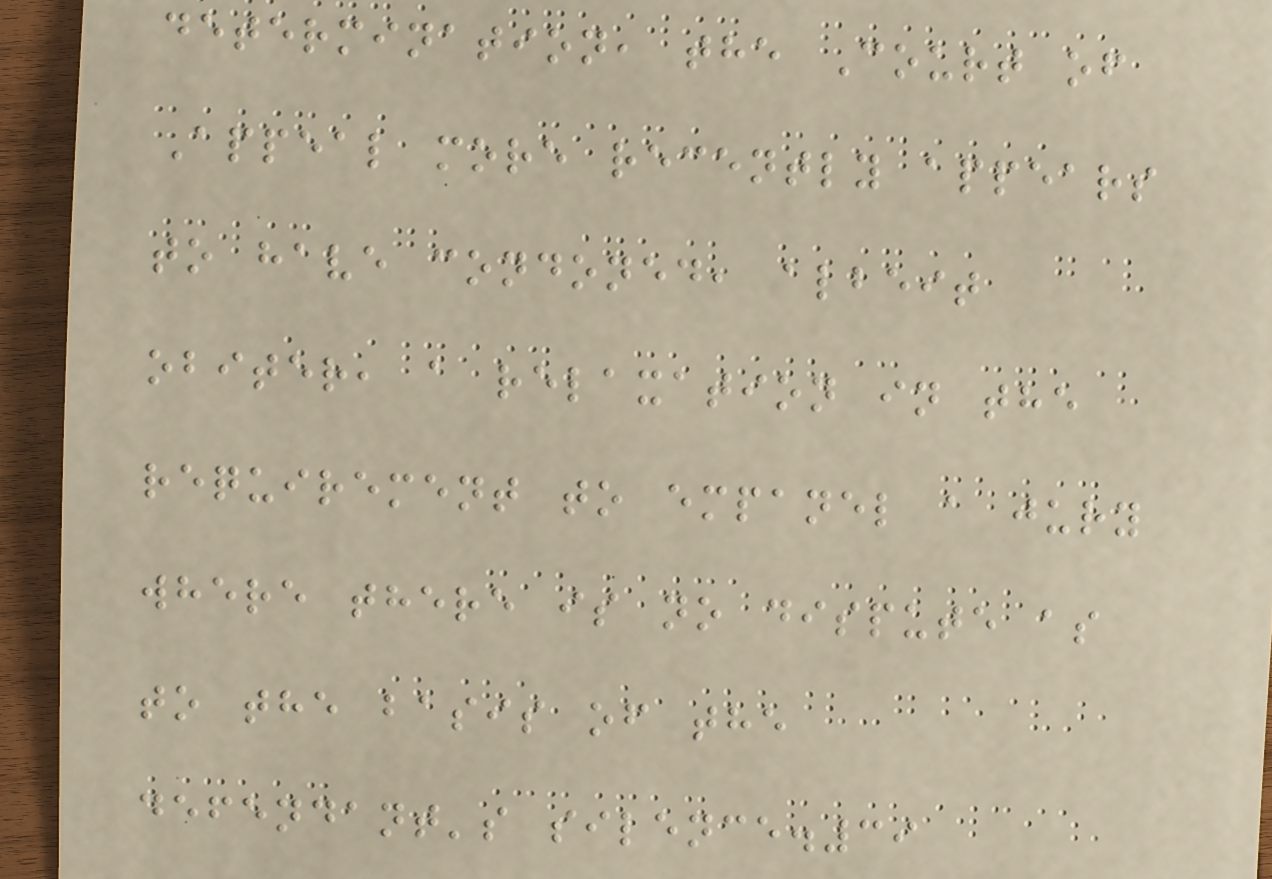determination, the Court of
Appeal more recently appears
to have condoned, albeit
obiter, a relaxation in the
requirement to empanel a jury
where there is no dispute as
to the basis of the
defendant's silence.39
